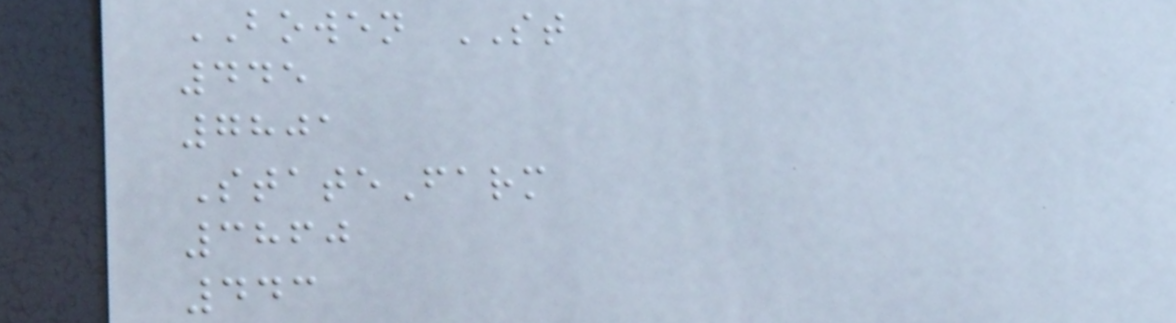BOWEN ST
445
7801
StateFarm
3860
443
